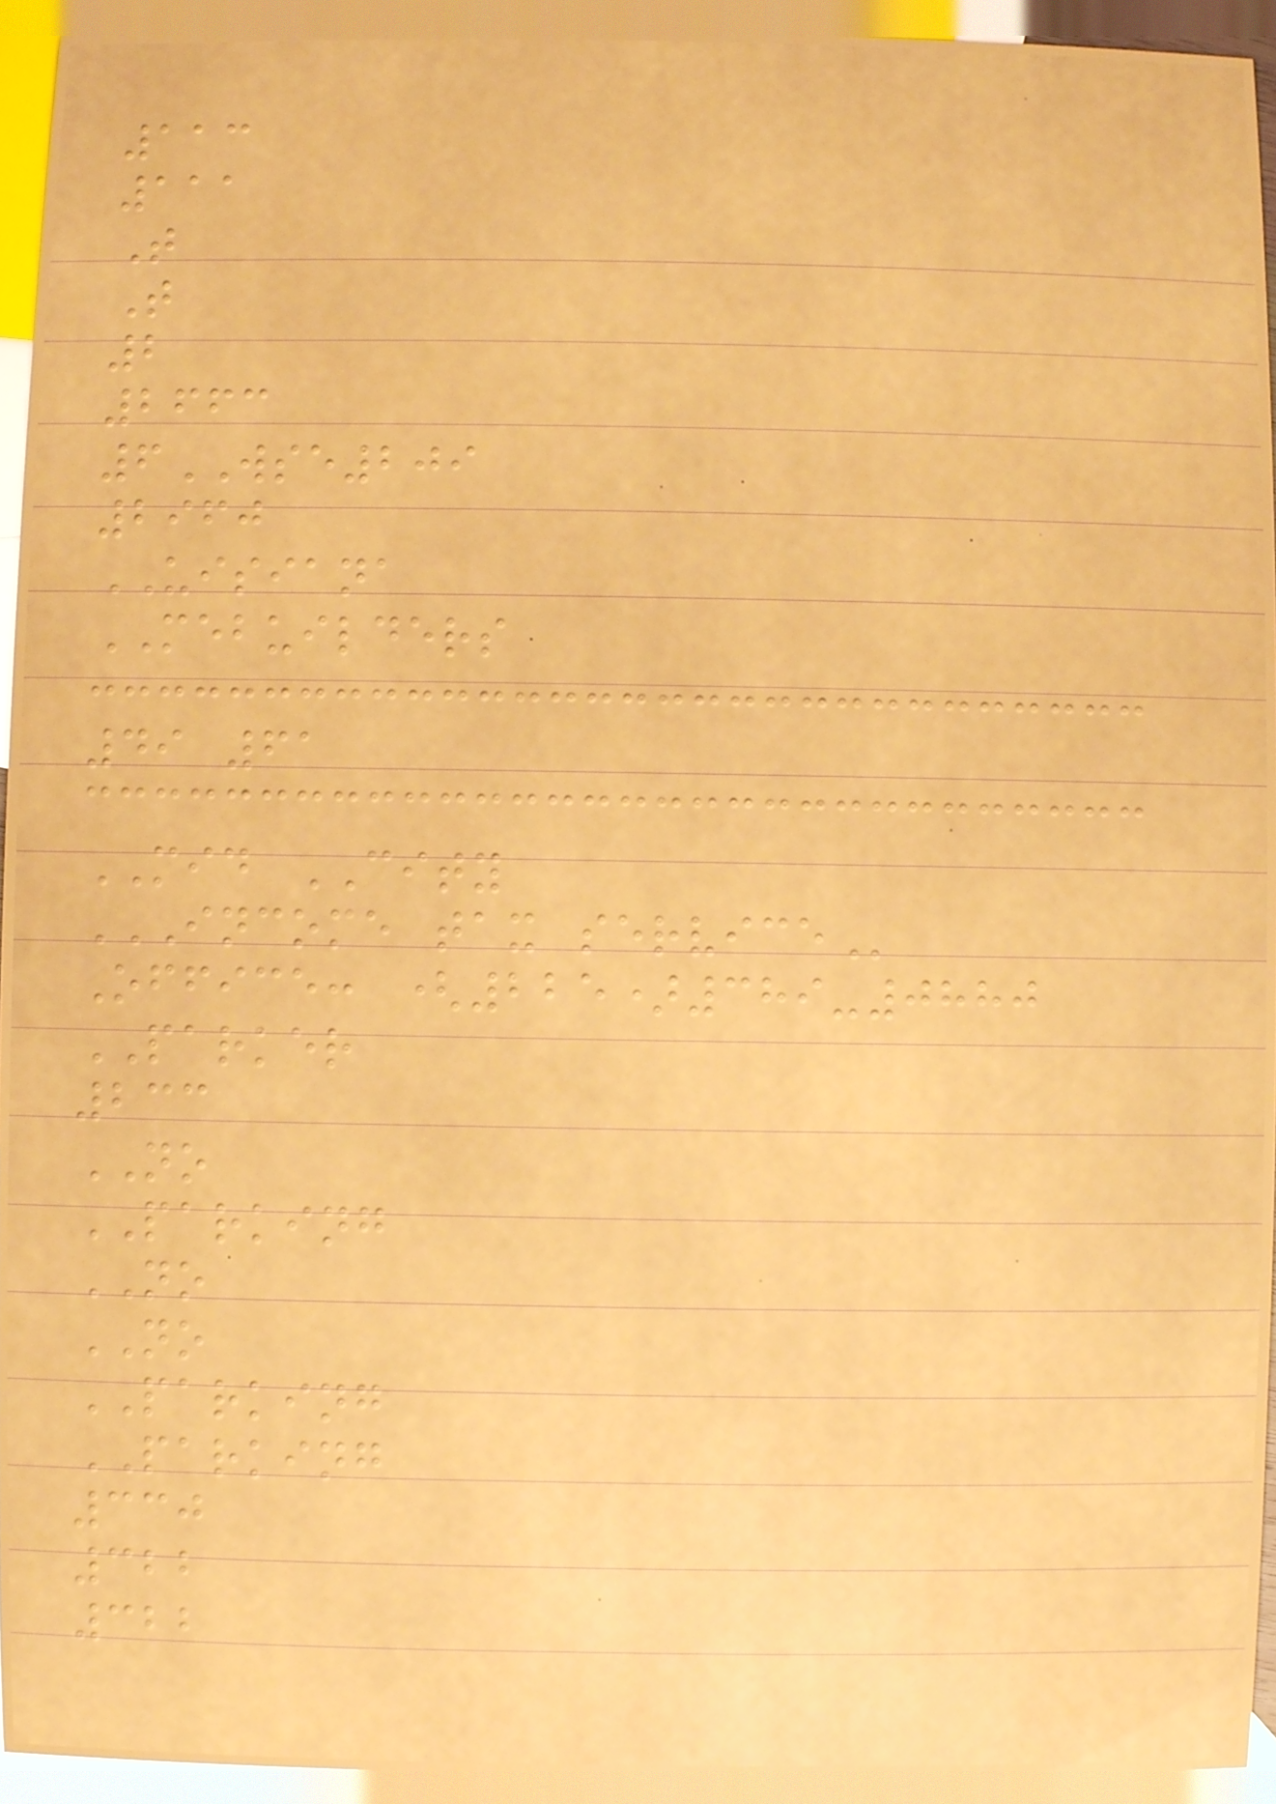113
111
T
T
2
2663
6WSE209
2960
UISIANA
MEBUILDERS
49 61
MID CITY
INCOME TAX SERVICE
Office: (225)389-0880
PARKER
233
NO
PARKING
NO
NO
PARKING
PARKING
330
322
322
